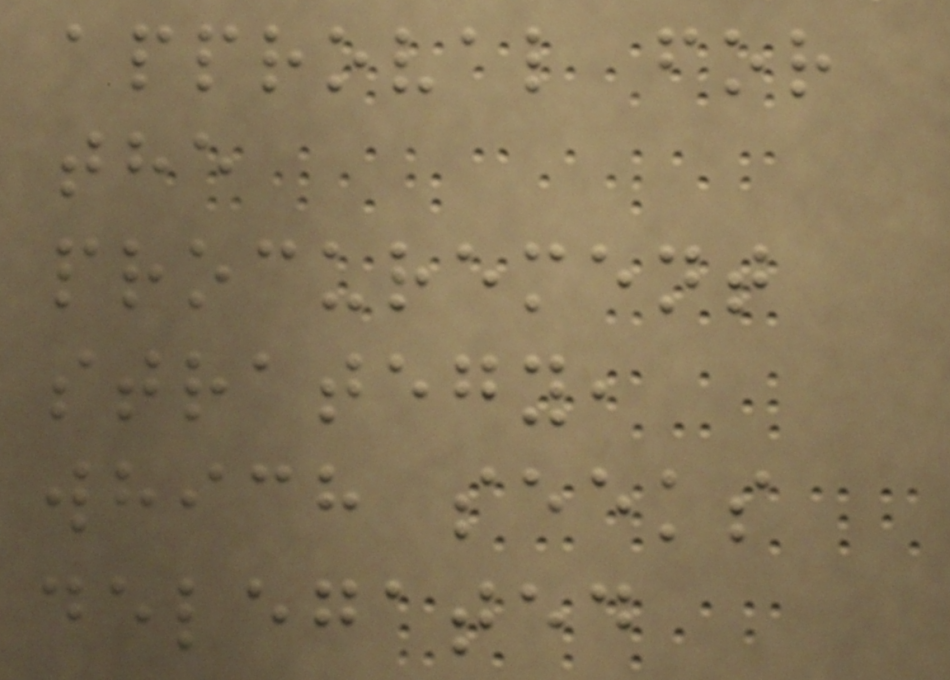approval for
the
procurement
strategy,
which seeks
delegated
